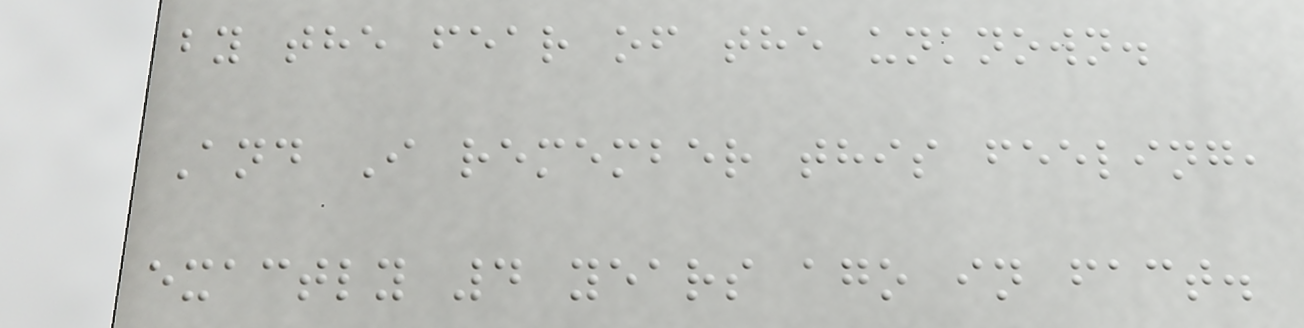by the fear of the unknown.
And I remember this feeling,
exactly 4 years ago in fact.
